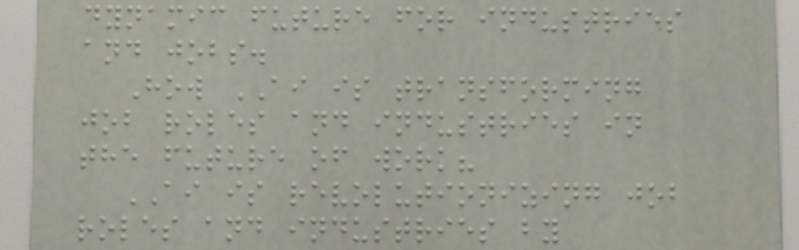dynamic future for industries
and jobs.
How AI is transforming
job roles and industries in
the future of work?
AI is revolutionizing job
roles and industries by
